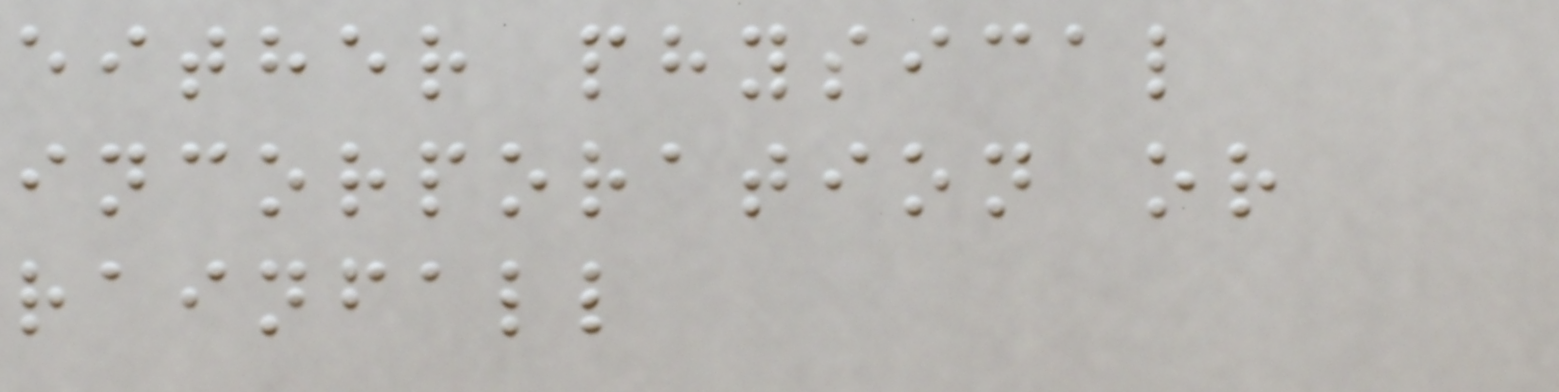either physical
incorporation or
rainfall
